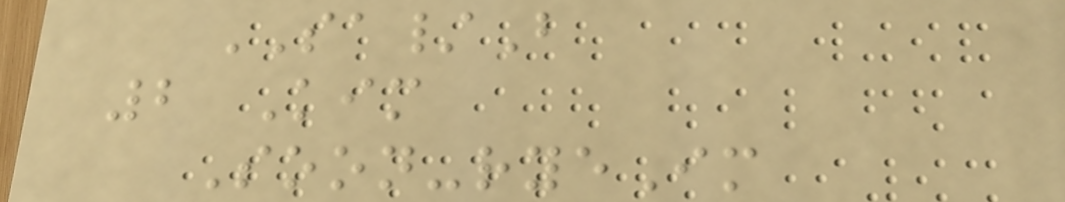SA/B
2 Kim
Soon-ryeIm
